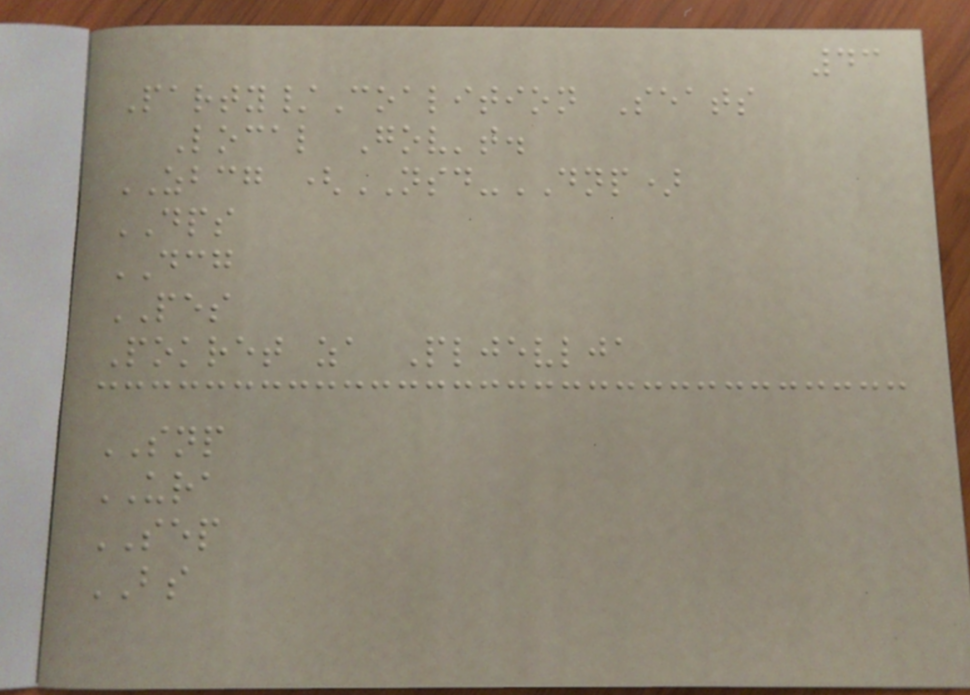43
Party/Coalition Seats
Local Gov't.
ZBCG (NSD-DNP)
DPS
DCG
PES
Pokret za Pljevlja
SNP
URA
SEP
BS
